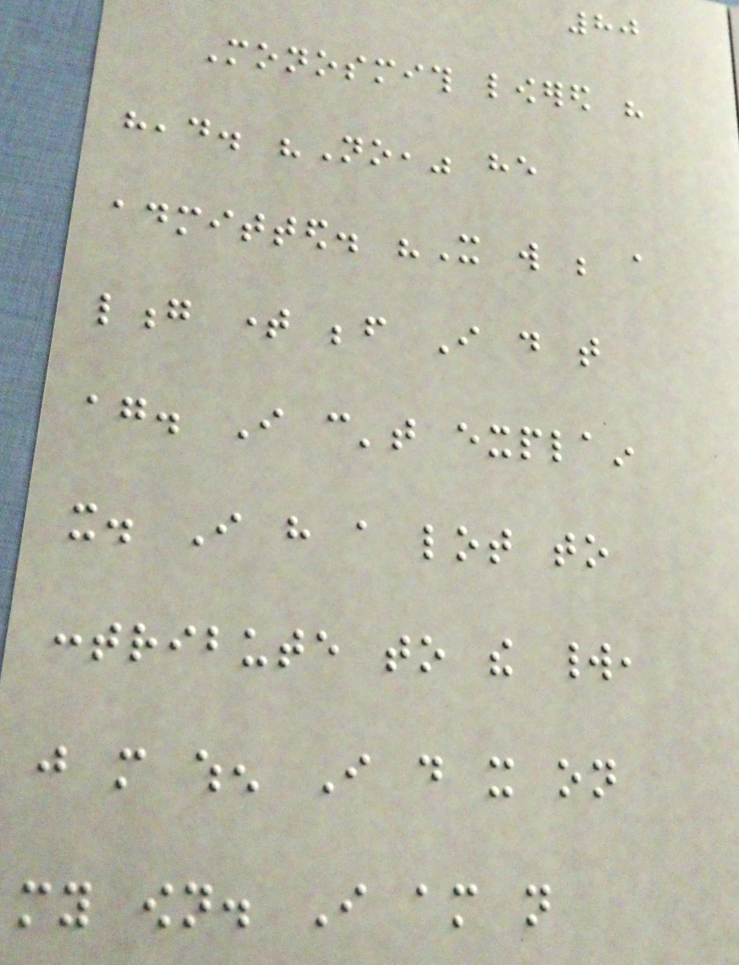80
Monosmith lowered his
head. "No," he
admitted. "It will be a
long time before I do that
again. I can't explain
it. I have a lot to
contribute to the world,
just more when I do it on
my own. I am not
